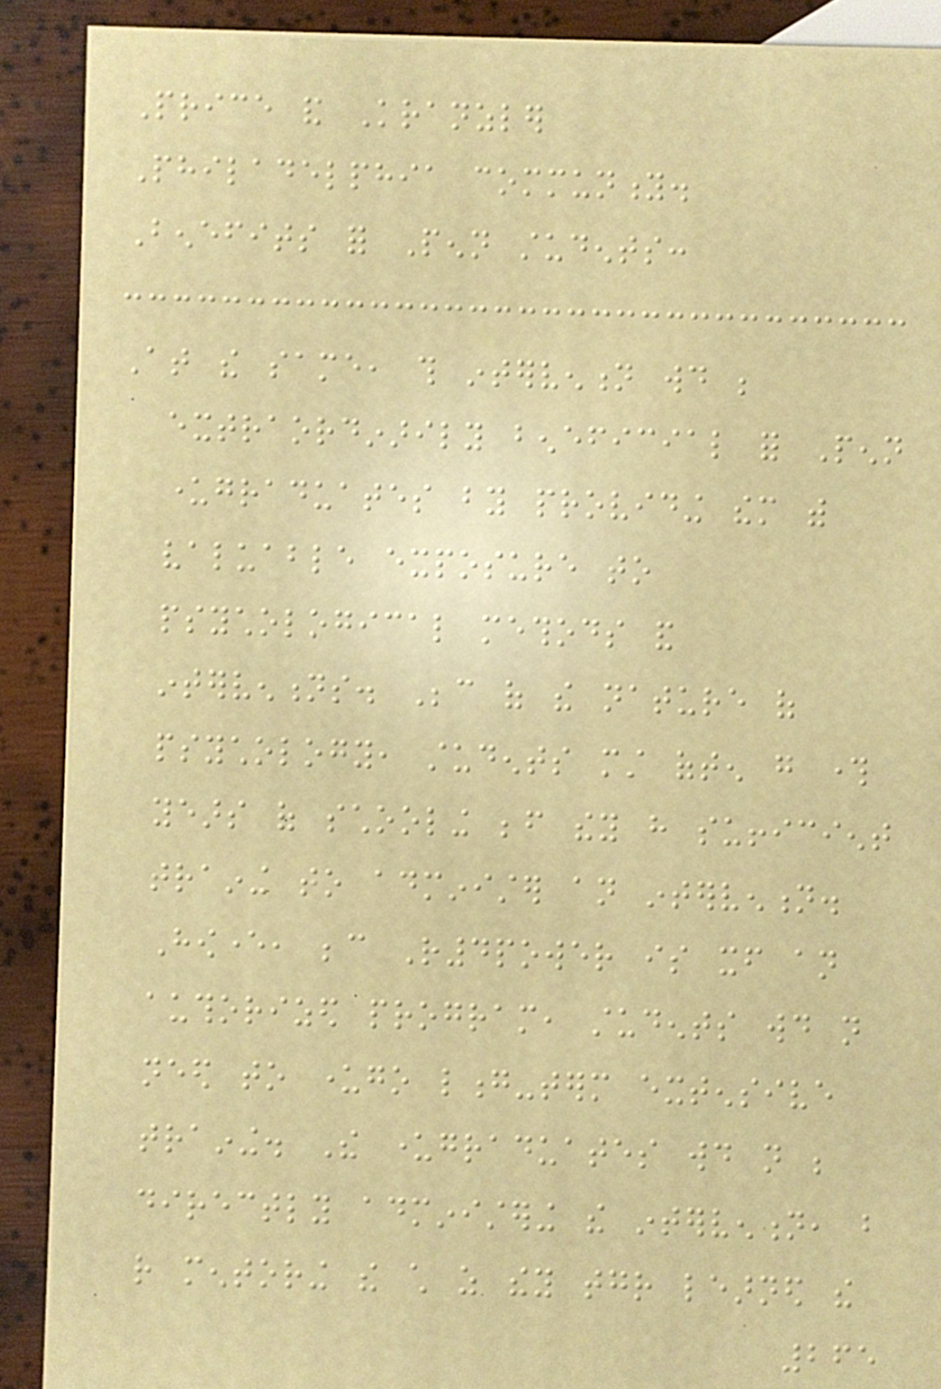Price and Kranzler
Philadelphia community.
Benefits for Penn students:
At the same, this intervention would be
extraordinarily beneficial for Penn
undergraduates by providing them with
valuable exposure to
psychological methods and
interventions. Because of the nature of
psychology, students must often go through
years of schooling before they have sufficient
training to administer an intervention.
However, because R4power is itself an
authorized program, students would not
need to undergo long-term extensive
training. The undergraduates would not be
directly administering the intervention, but
rather mentoring the child as they together learned the
265
